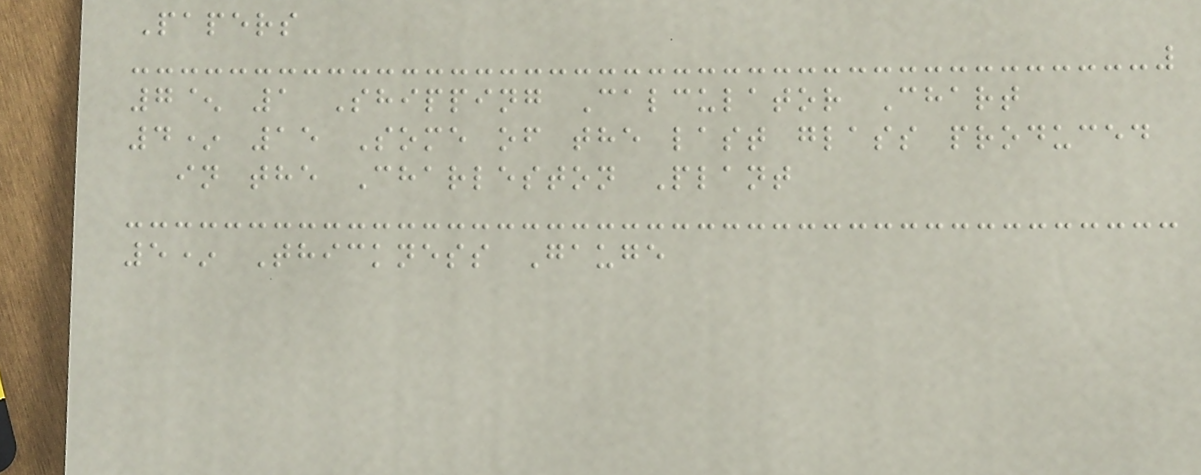Papers
7^ 1 Shipping Calculator Chart
4* 15 Some of the last glass produced
in the Charleston Plant
5* Thickness Gauge
